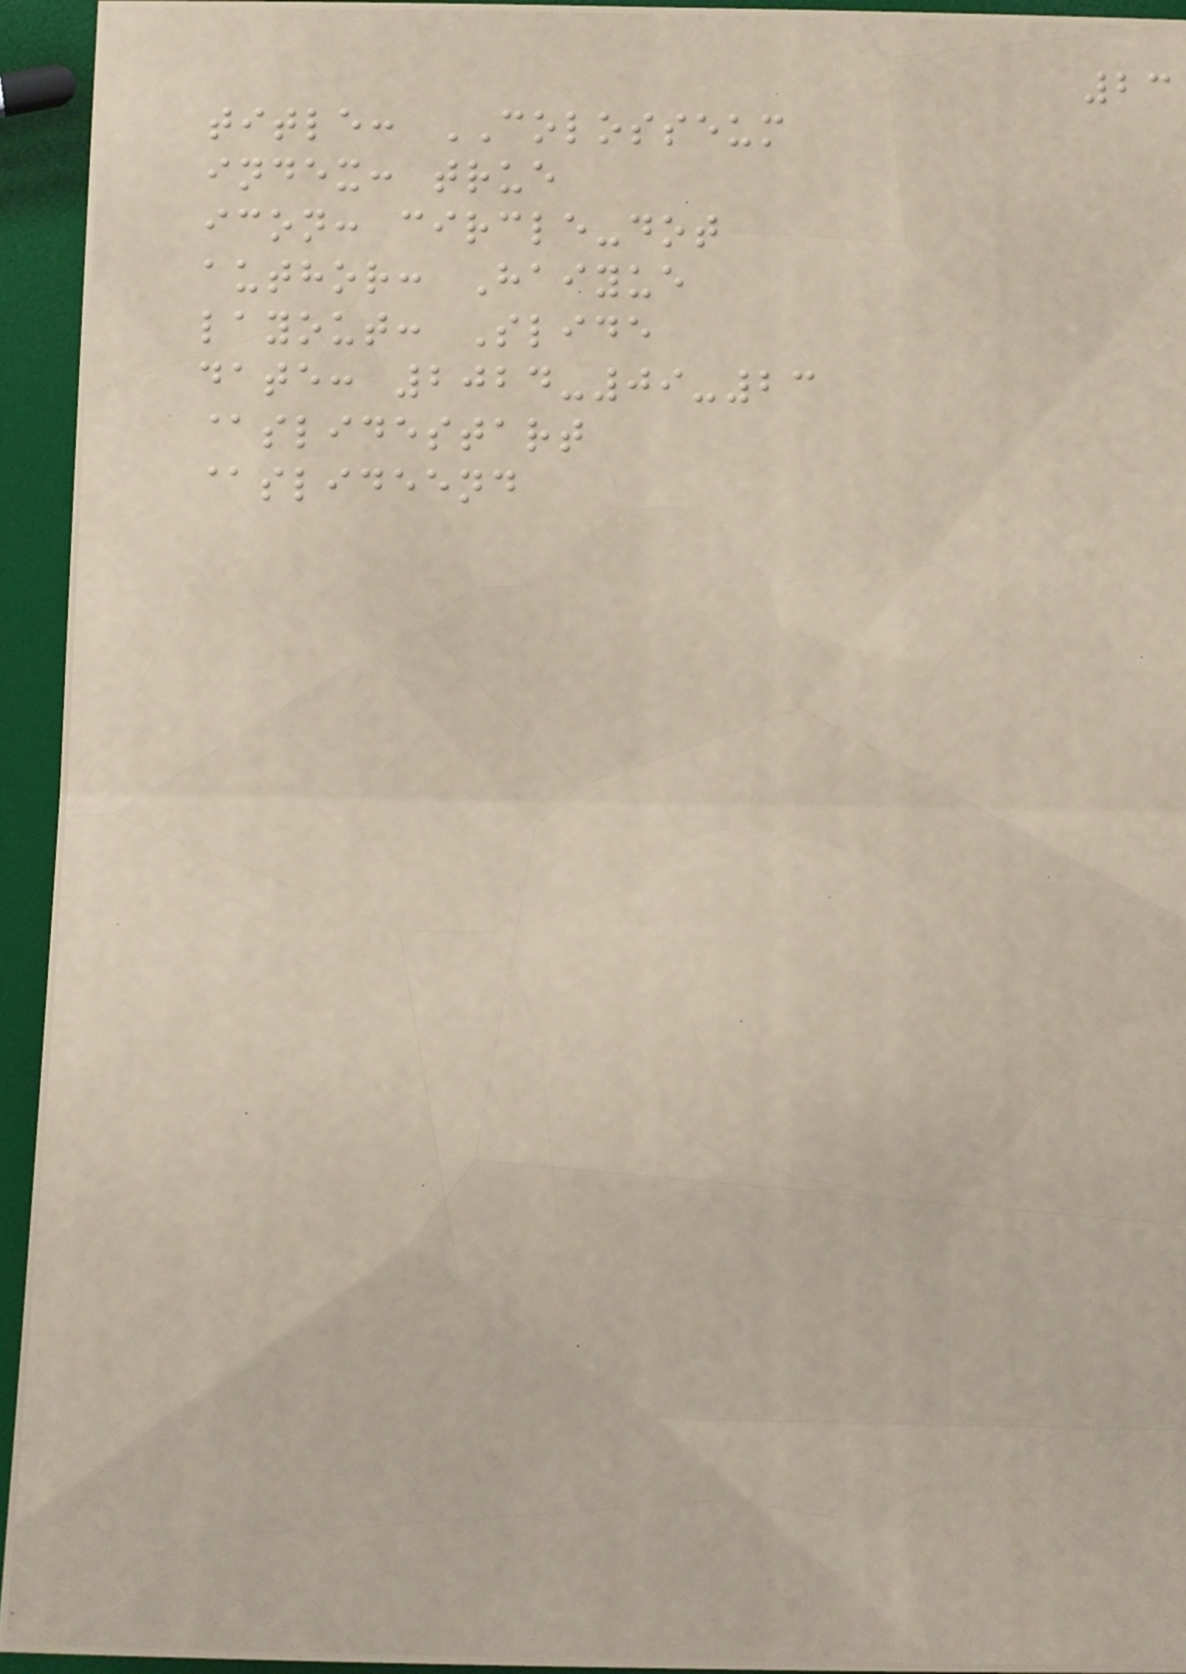23
title: COLOSSEUM
index: true
icon: circle-dot
author: Haiyue
layout: Slide
date: 2024-09-23
@slidestart
@slideend
